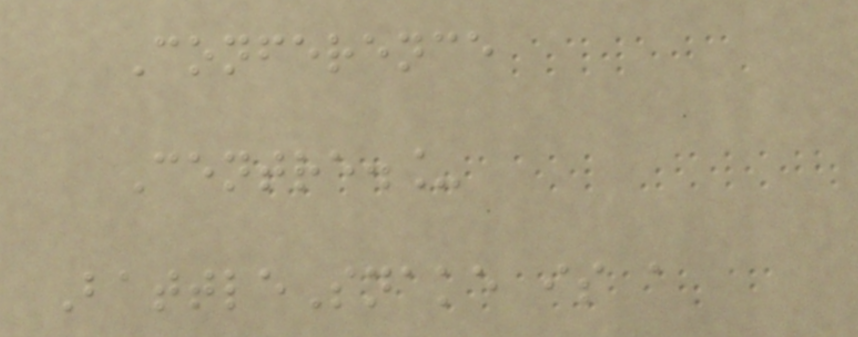Conference
Centre._
BattleSnake is a
